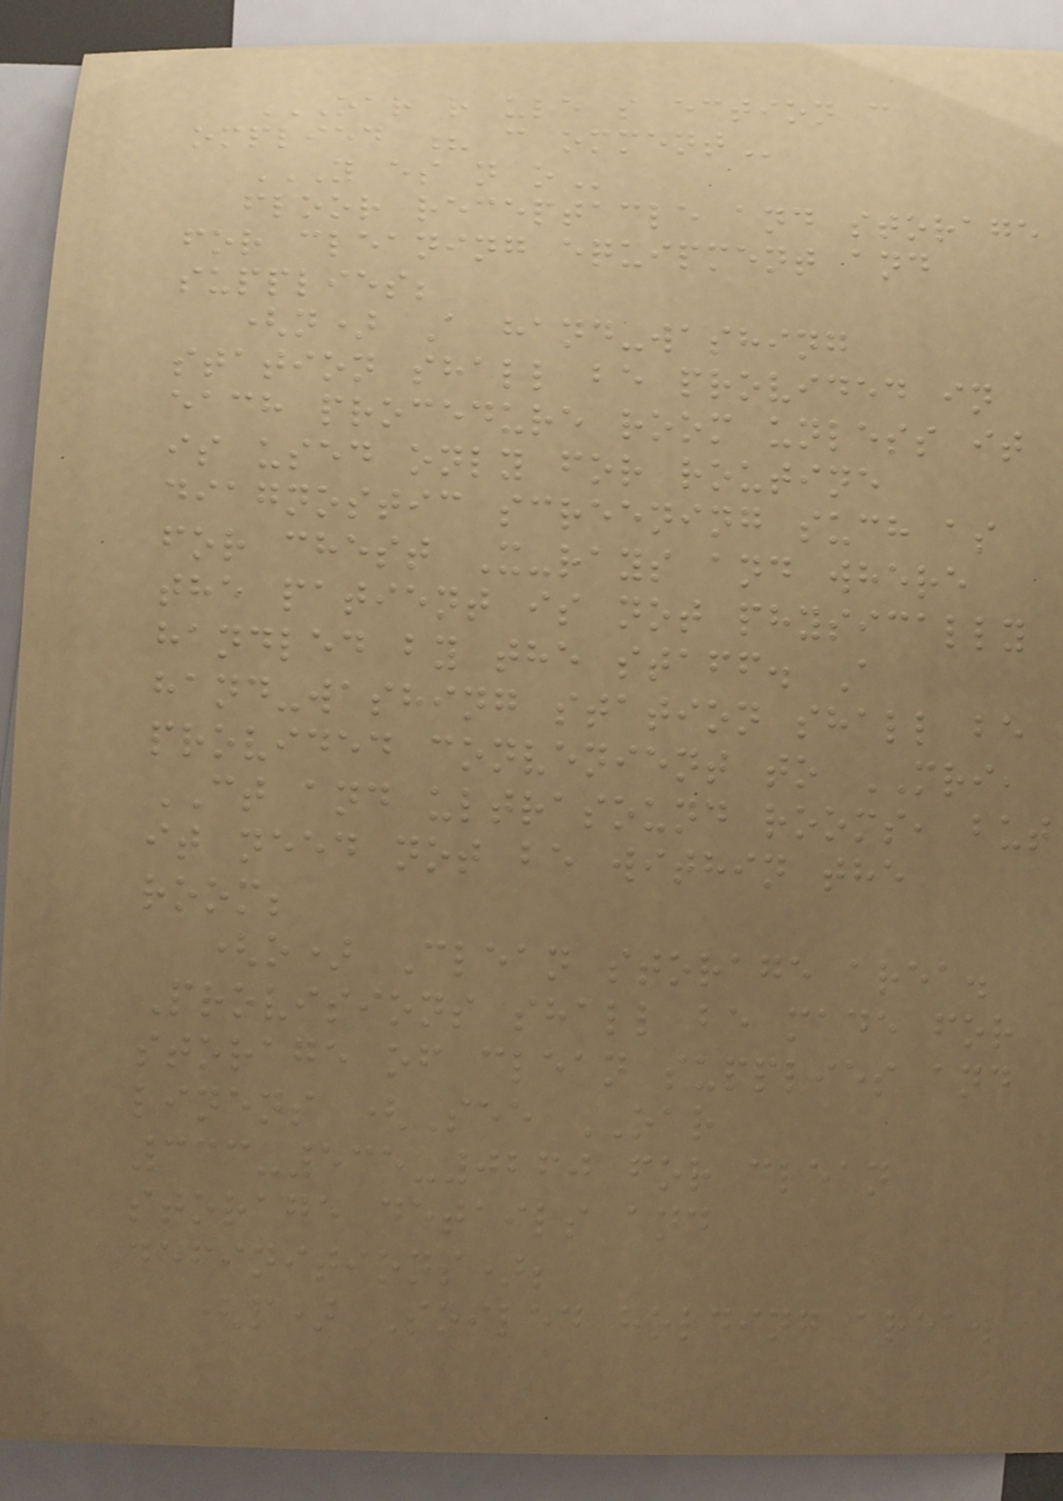OAR R ULE S ECTION C
OMPLIED ? C OMMENT
Y ES N O
floor receptacle and storage
for cleaning equipment and
supplies;
(n) A hand-washing
station shall be provided in
each procedure room unless it
is used only for routine
diagnostic screening such as
for chest X-rays and where
the patient is not physically
handled by the staff. A
hand-washing station shall be
provided convenient to MRI,
CT and ultrasound rooms, but
it need not be within the
room;
(o) Clean storage area.
Provisions shall be made for
storage of clean supplies and
linens (See OAR
333-535-0260 for clean
storage details and
definitions);
(p) Soiled holding area.
